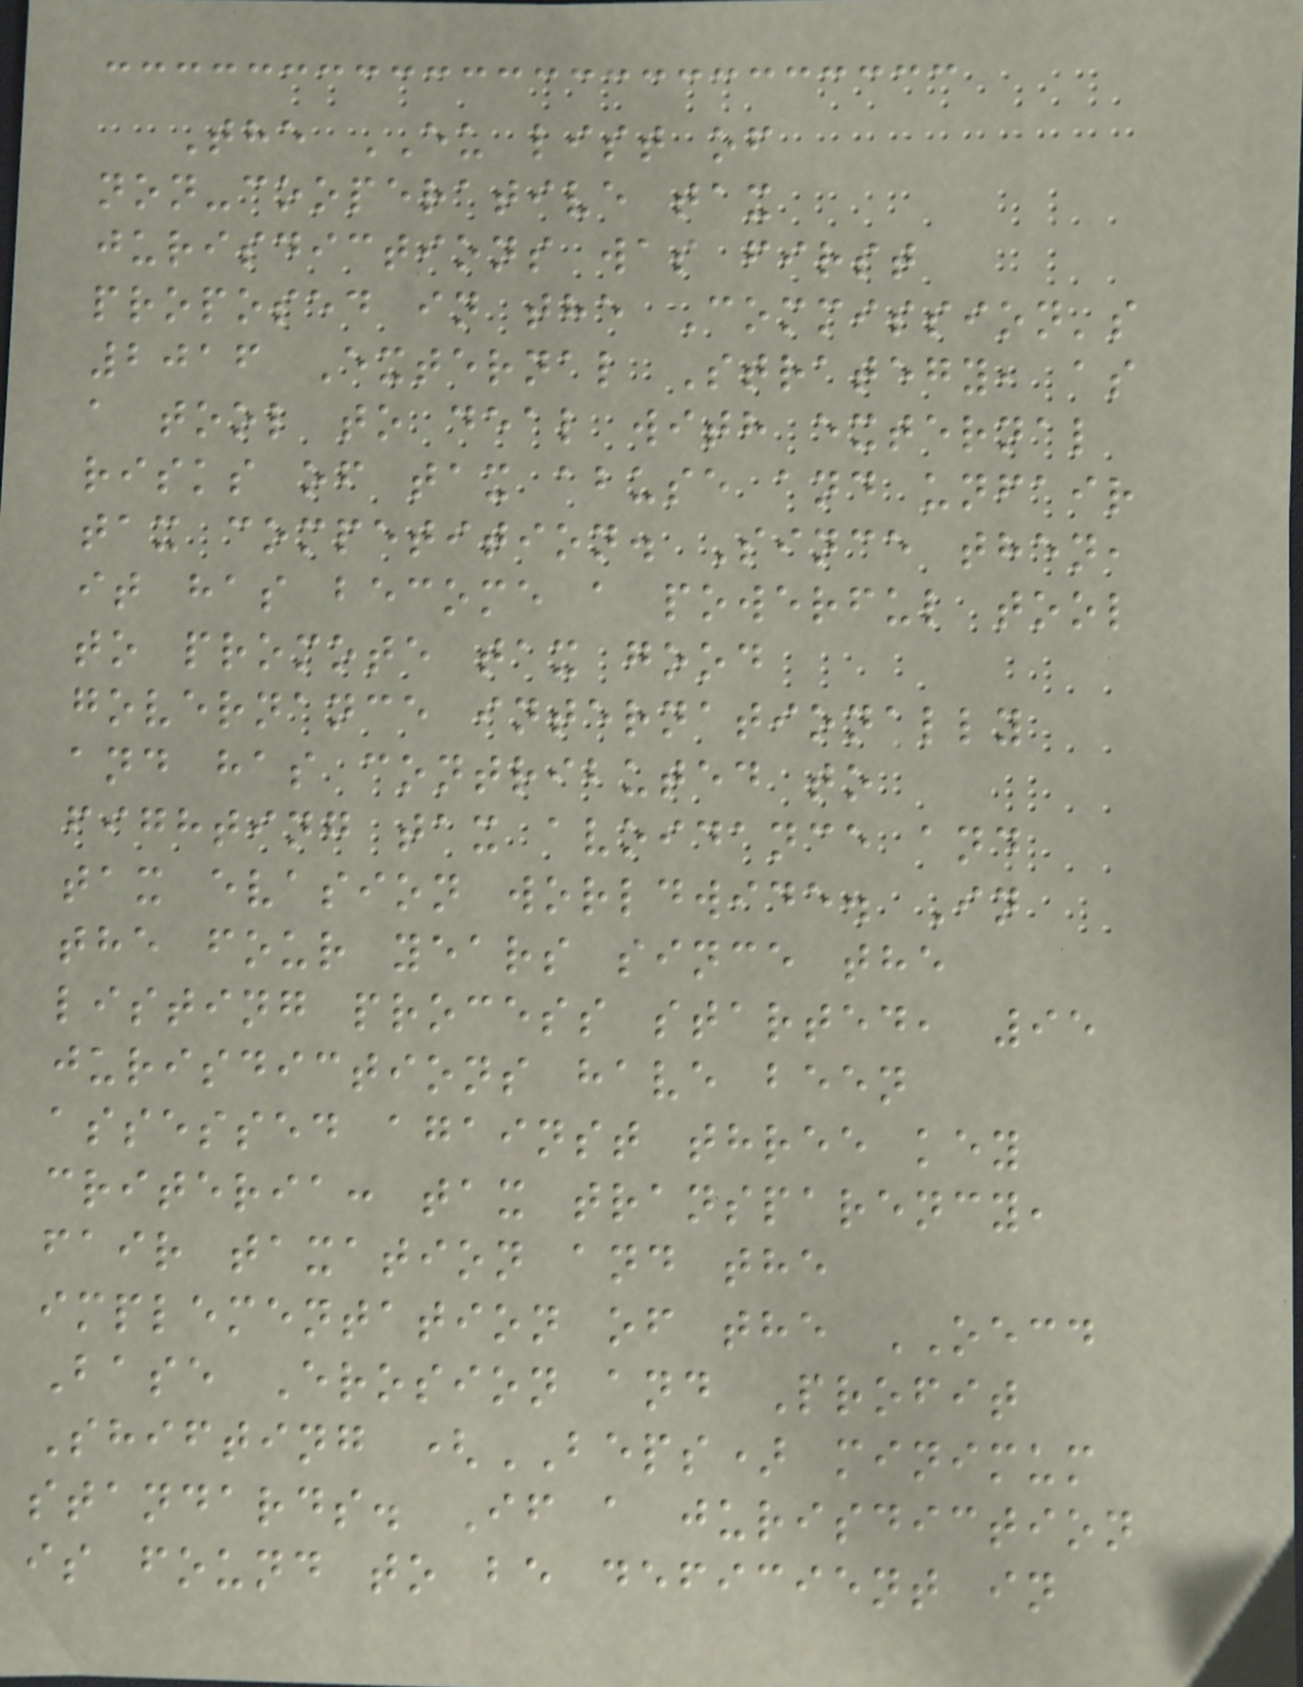The EU list of
non-cooperative tax
jurisdictions was first
proposed in the Commission's
2016 External Strategy, as
a tool to deal with external
risks of tax abuse and unfair
tax competition. Since then,
it has become a powerful tool
to promote tax good
governance internationally
and has contributed to
fighting tax avoidance and
tax evasion worldwide. In
the four years since the
listing process started, 95
jurisdictions have been
assessed against three key
criteria: tax transparency,
fair taxation and the
implementation of the OECD
Base Erosion and Profit
Shifting (BEPS) minimum
standards. If a jurisdiction
is found to be deficient in
